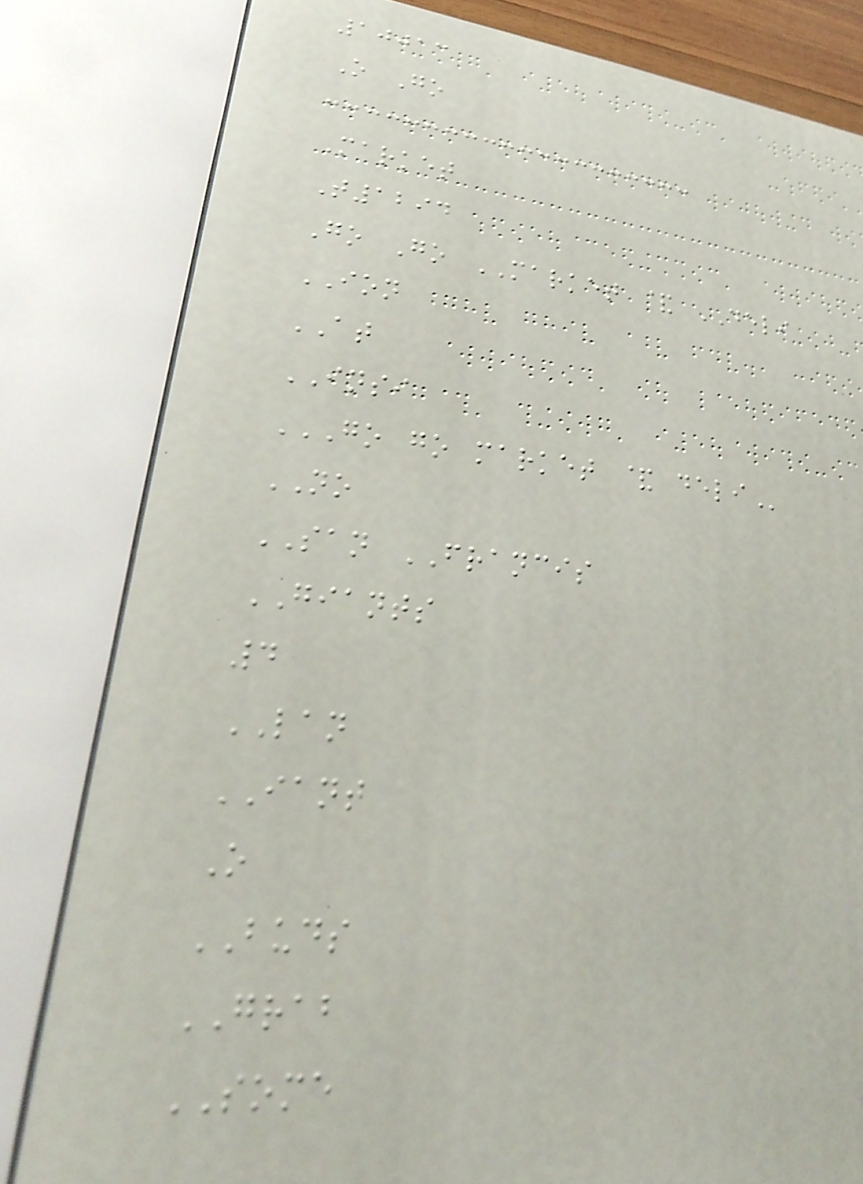10013
O Go
Market
T1294
Go Go MARKET & DELI
ION
AT
INSI
GO GO MARKET & DELI
NO
SAN FRANCIS
GIANTS
4
LAN
IANT
O
BUDS
GRAB
SOME
